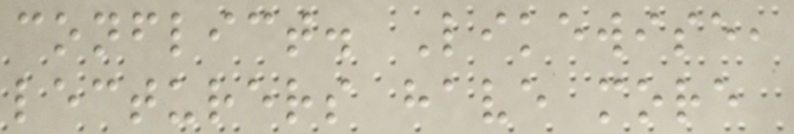conflict. Likewise,
lecturers have more
